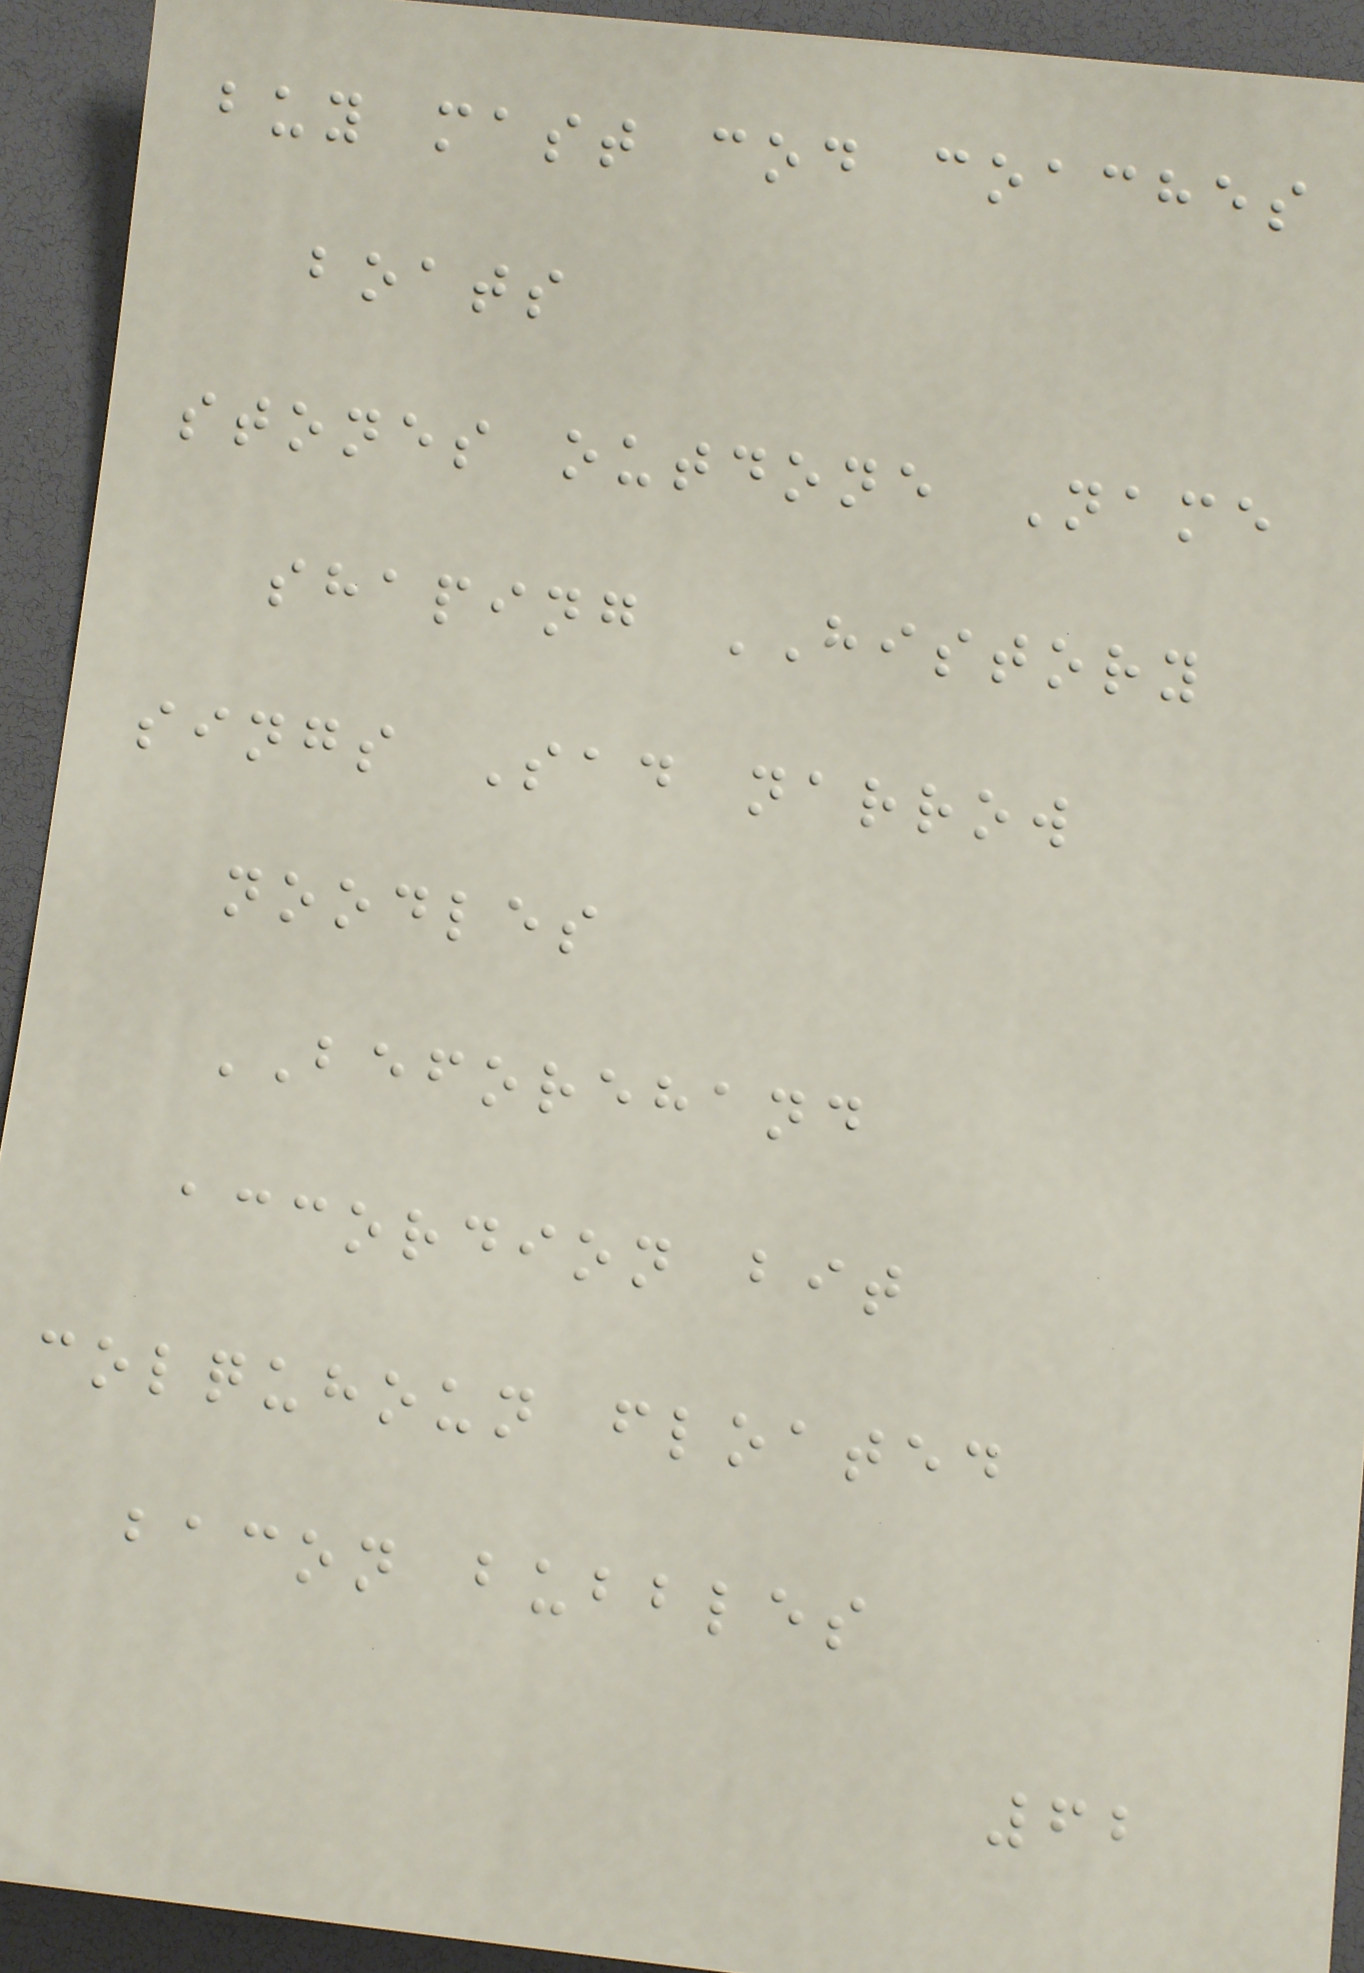buy mast cod coaches
boats
stones outdone Name
shaping HISTORY
sings Sad narrow
noodles
BEFOREHAND
accordion bit
colquhoun floated
bacon bubbles
62
